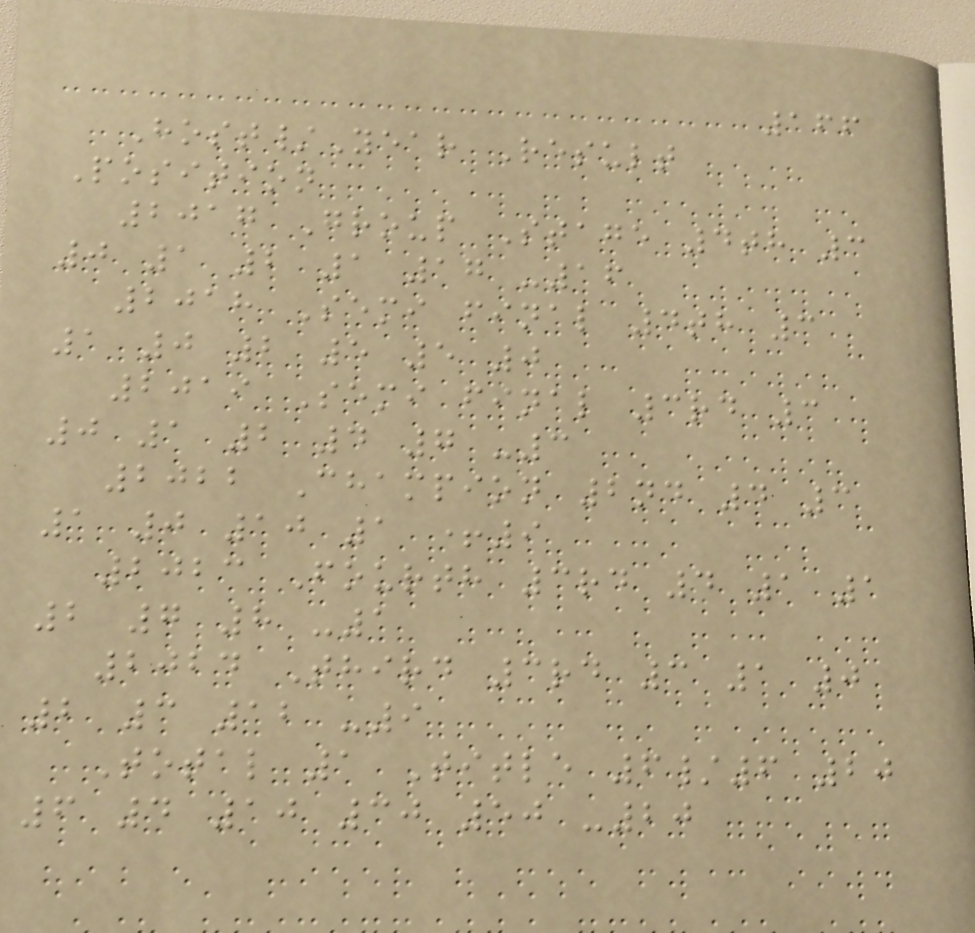166
Host/Year Result
Position
2017 Group Stage 4th 3
0 1 2 1 17 -16
2018 Semi final 4th 3
1 0 2 5 5 0
2019 Semi final 3rd 3
0 1 2 4 7 -3
2022 Champion 2nd 4 3
1 0 10 1 +9
2023 Fourth 3rd 4 1 1
2 7 8 -1
2024 Third 3rd 3 1 0
2 3 12 -9
Total 1 Title 6/6 20
6 4 10 30 50 -20
